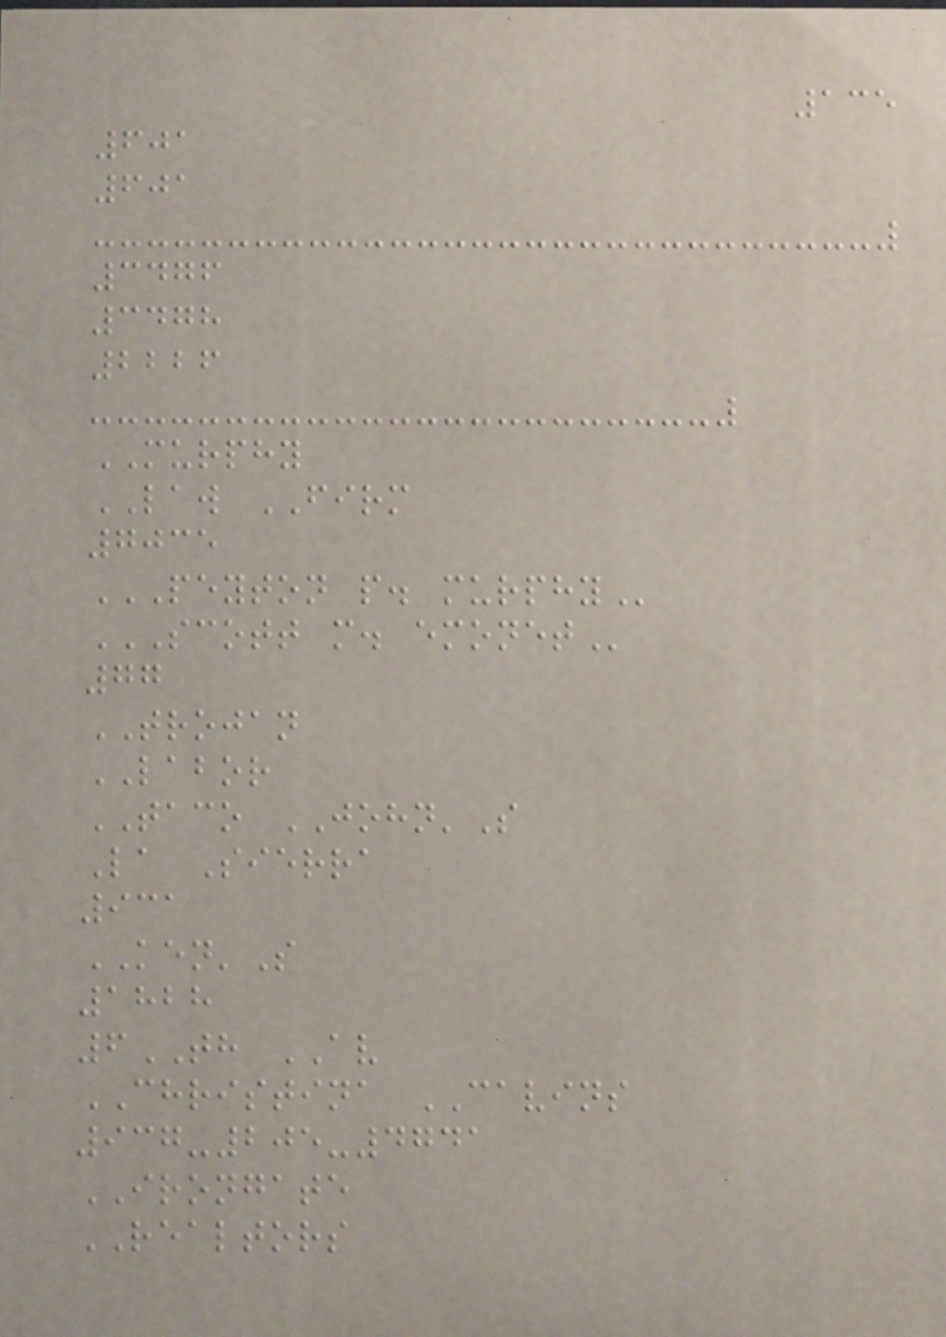135
601
601
3476
3478
2226
MURPHY
LAW FIRM
7035
PEYTON P. MURPHY
SCOTT M. EMONET
77
TROJAN
LABOR
TACO JOHN'S
La Sierra
931
KEN'S
1828
6TH AV
CHRISTINA CAVINS
937-205-4741
IRONGATE
REALTORS
